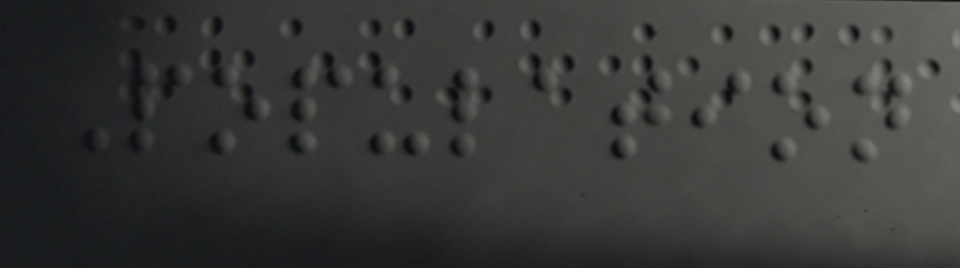Population
